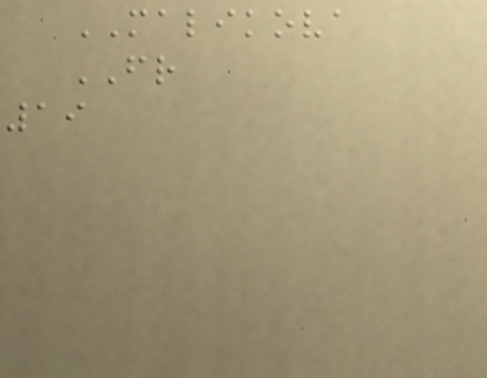MALIKOVA
FR
19
